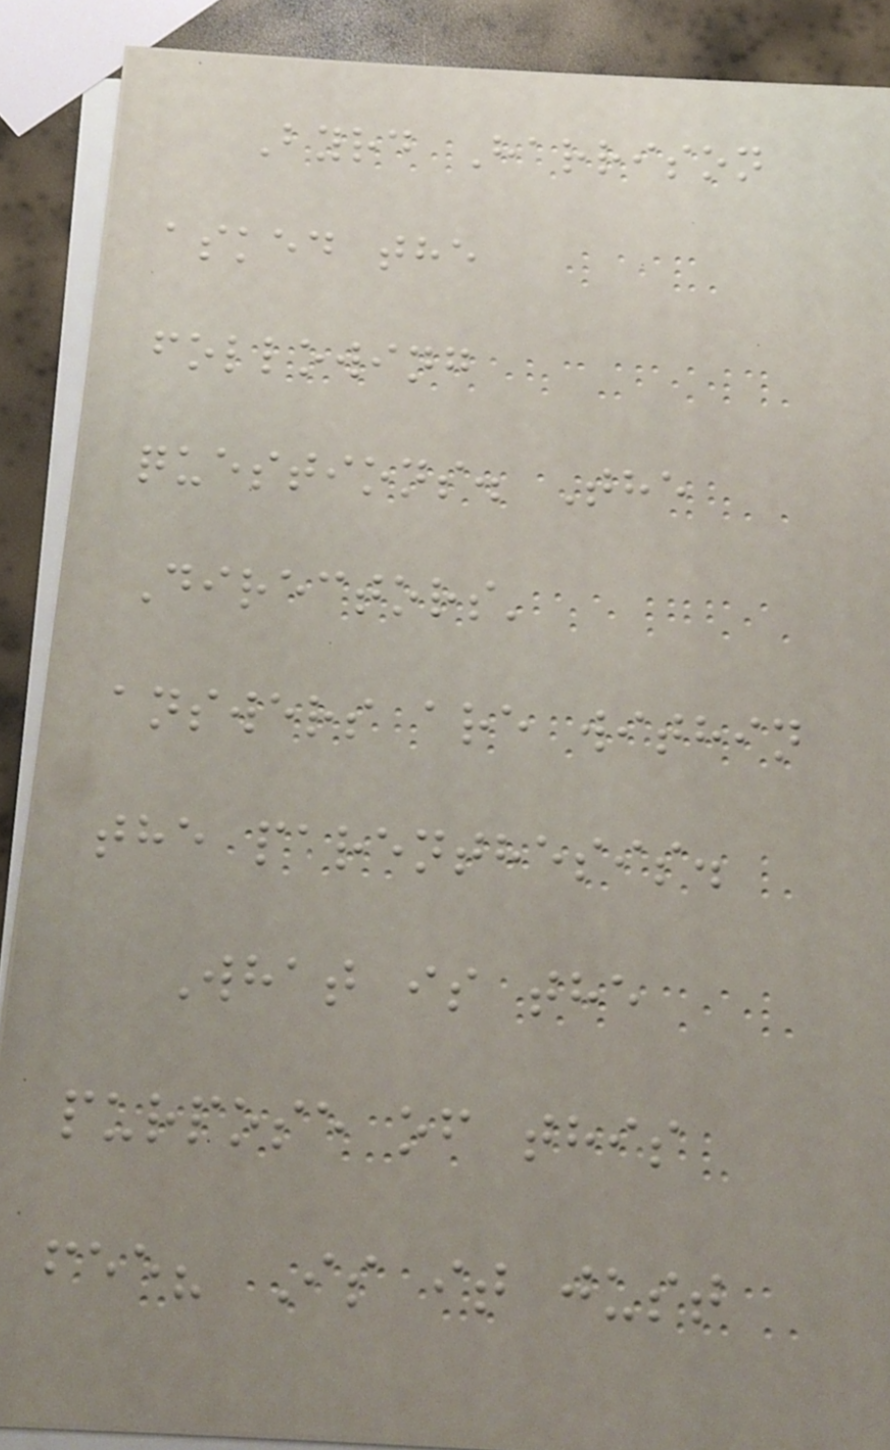Byrd Harrison
asked the
following
questions. The
Directors'
answers are within
the parenthesis.
What is the
purpose of this
fee? Is it just
